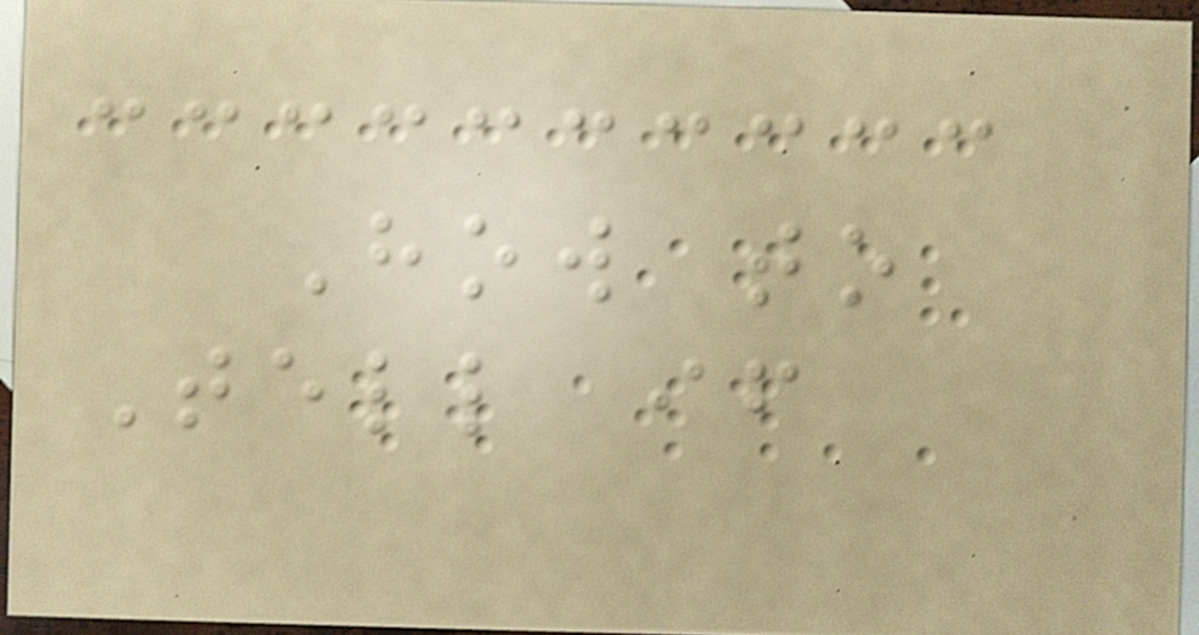How to
Tell if
